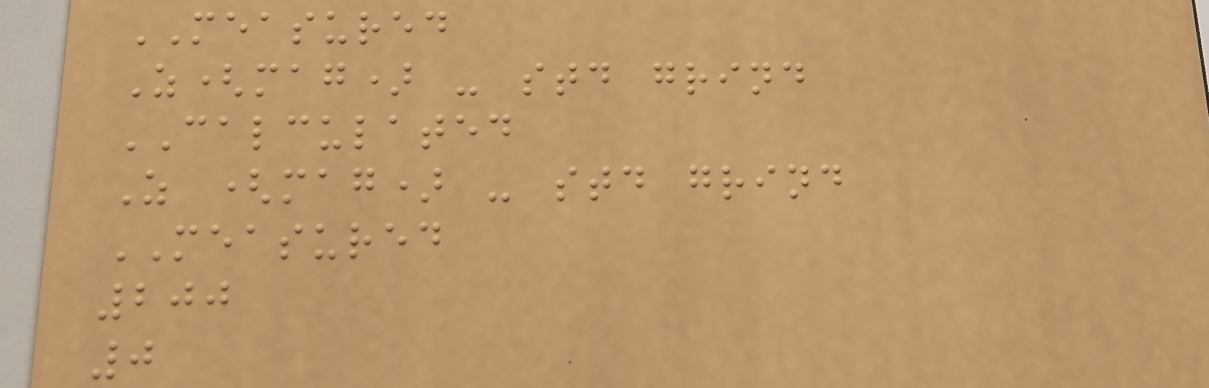MEASURED
Z(mag) - std grind
CALCULATED
Z (mag) - std grind
MEASURED
200
0
